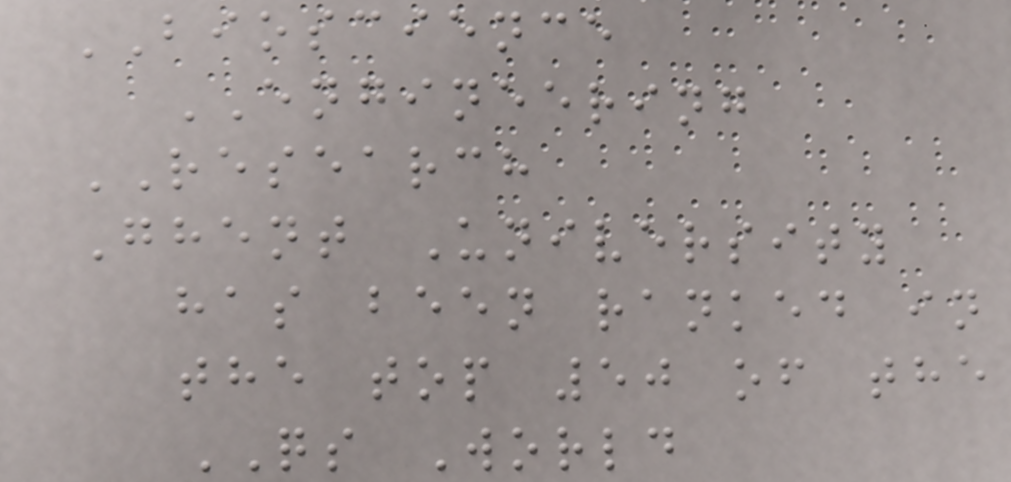BIOSCIENCE
ENGINEERING
RESEARCH
Ghent University
has been ranked in
the top 50 of the
QS World
